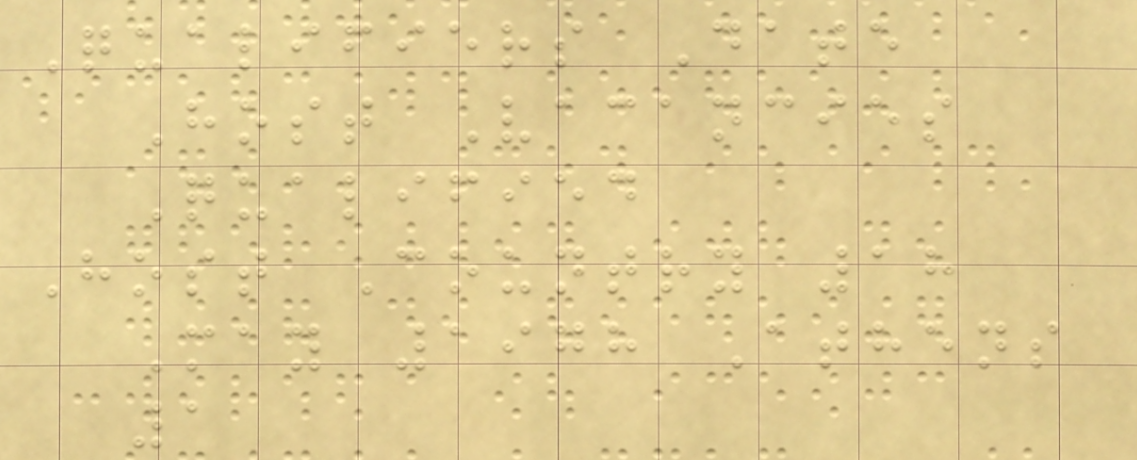Qualifiers Date
Host Vacancies
Qualified
Host Country 18
May 1978 Athens
1
